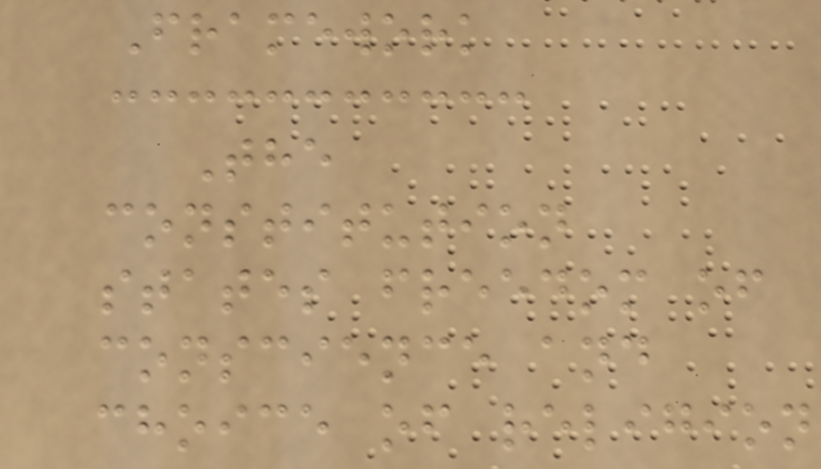Framework
The
constitution
states freedom of
conscience and
choice of religion
